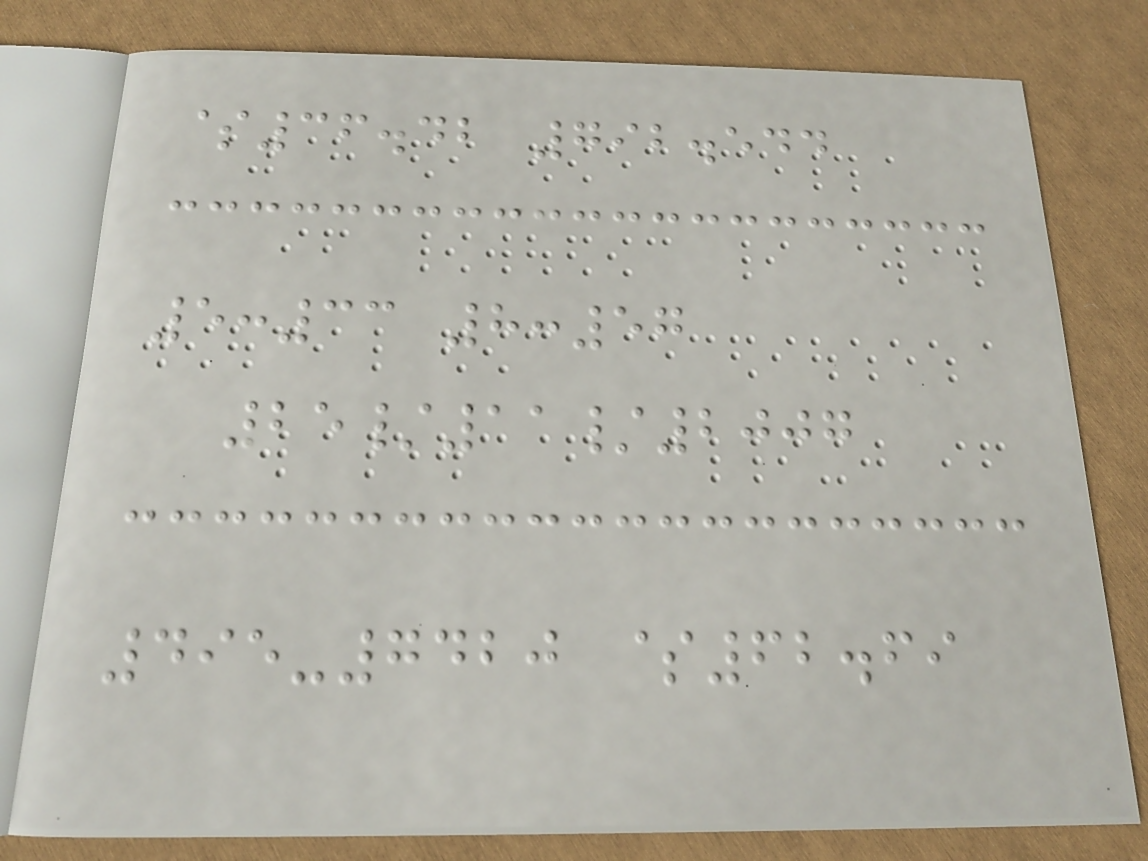$36.42 792.544
5:33 8:57
25/11/2007
495-7420 $62.69
